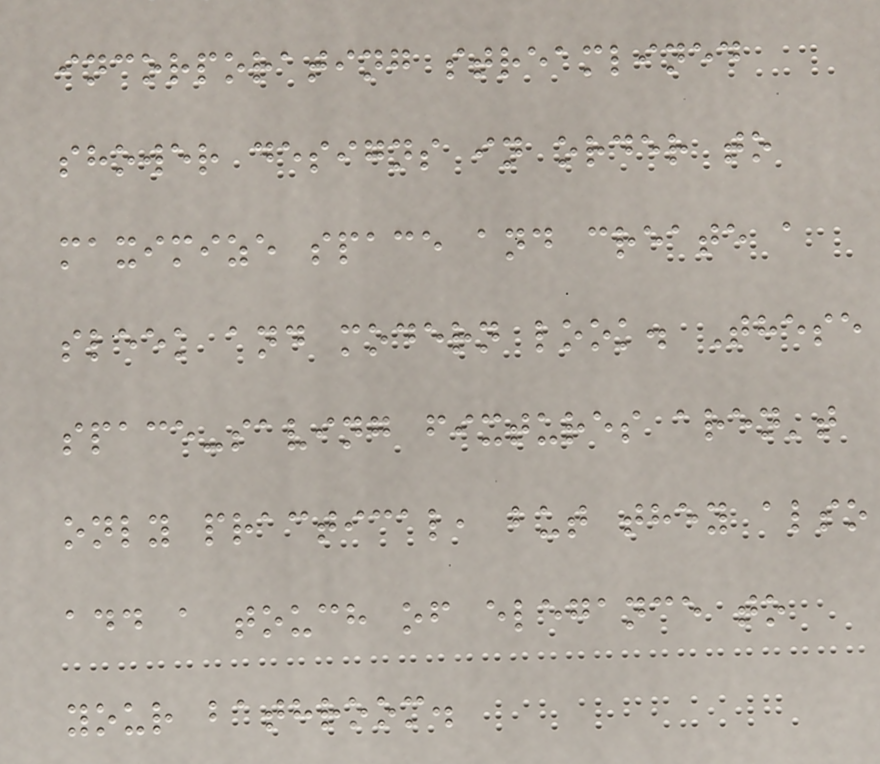incorporating streamlined
shower designs in order to
maximize space and create a
sleek and modern look. These
space-saving fixtures aren't
only practical, but they also
add a touch of elegance to
your bathroom.
